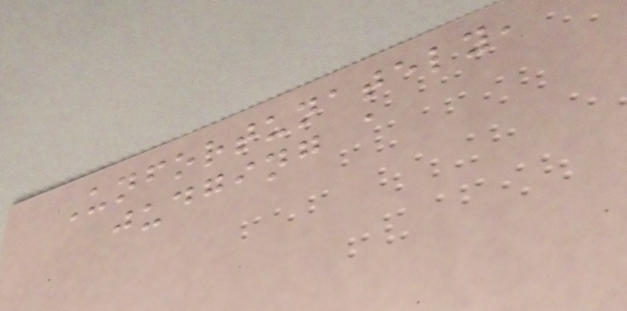Unfortunately,
judging a
